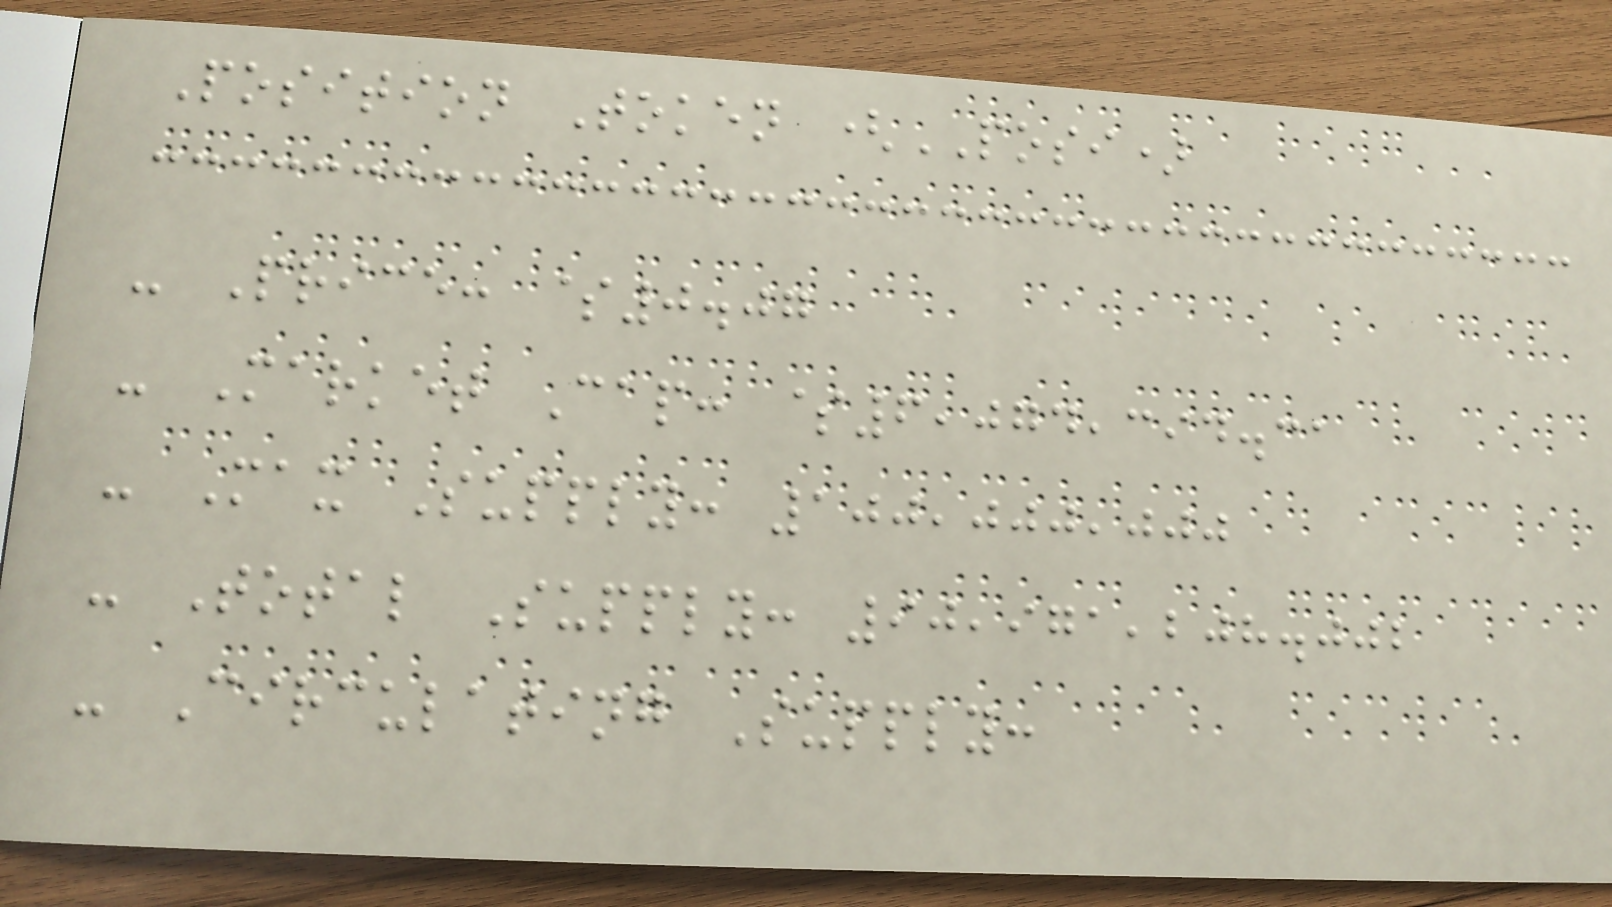Position Token (POSI)
- Price: $0.07
- Market Cap: $6,074,394.31
- Max Supply: 100,000,000
- Total Supply: 90,971,208.002
- Circulating Supply:
